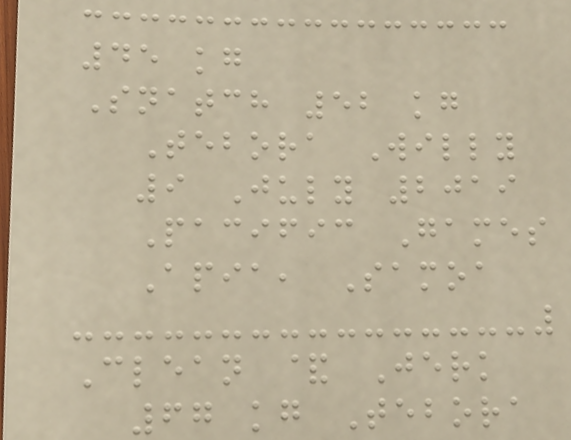45 kg
Snatch 52 kg
Tebora Willy
9 July 2019
Pacific Games
Apia, Samoa
Clean & Jerk
67 kg Tebora
